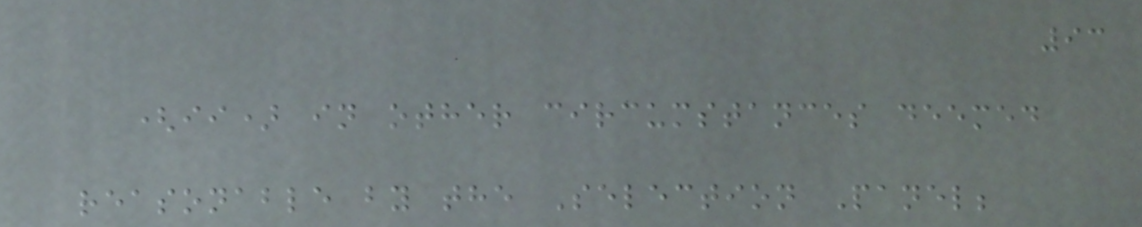93
(ii) in other circumstances deemed
reasonable by the Selection Panel;
